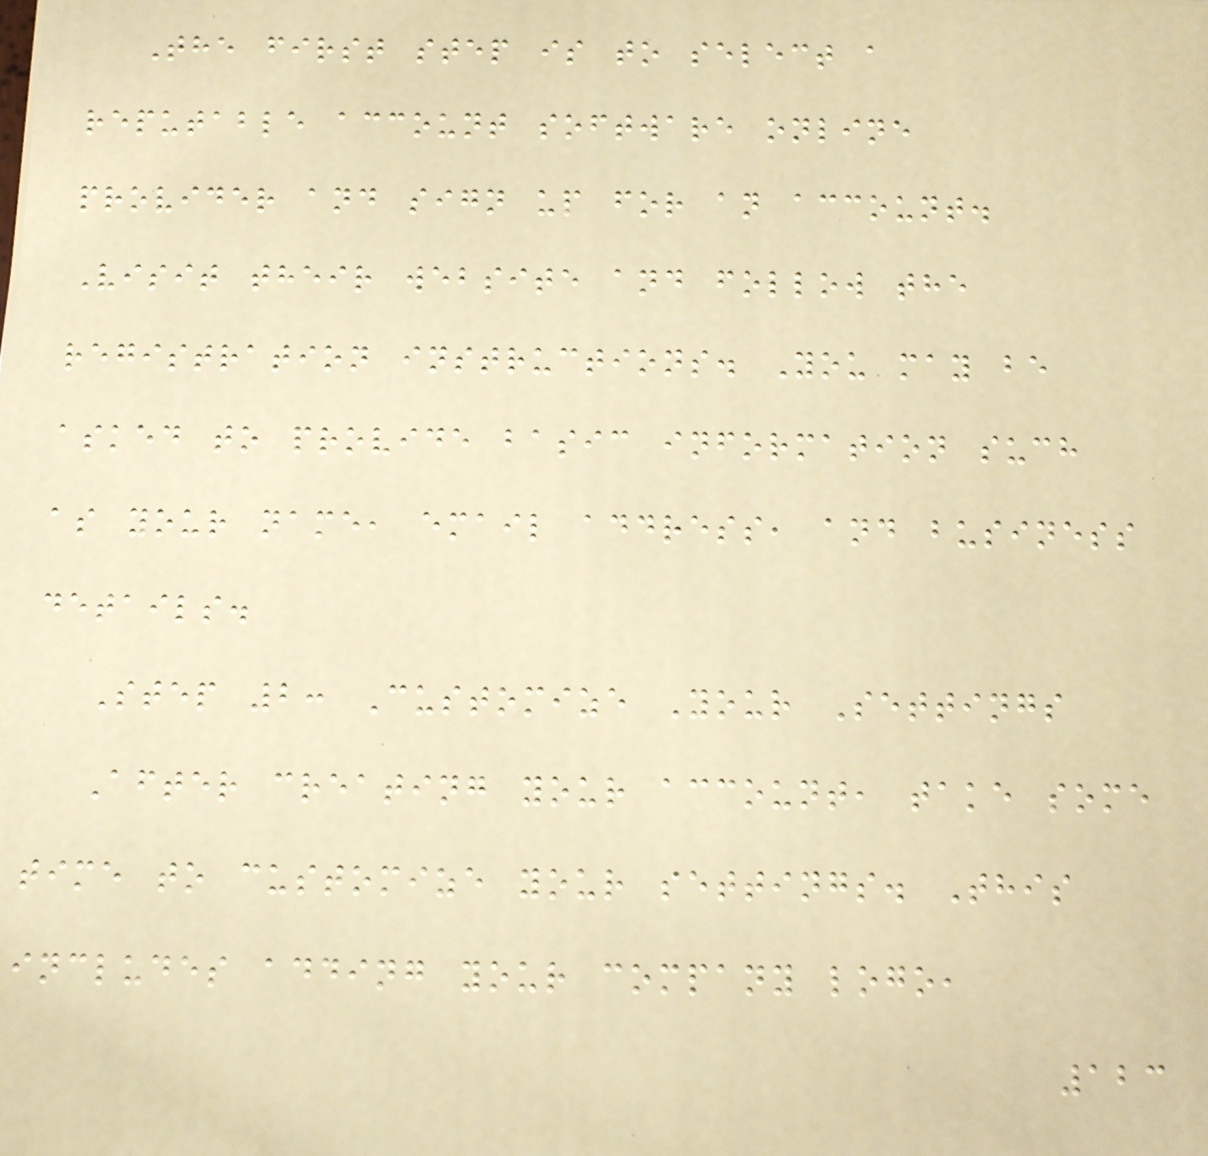The first step is to select a
reputable account software online
provider and sign up for an account.
Visit their website and follow the
registration instructions. You may be
asked to provide basic information such
as your name, email address, and business
details.
Step 2: Customize Your Settings
After creating your account, take some
time to customize your settings. This
includes adding your company logo,
123
